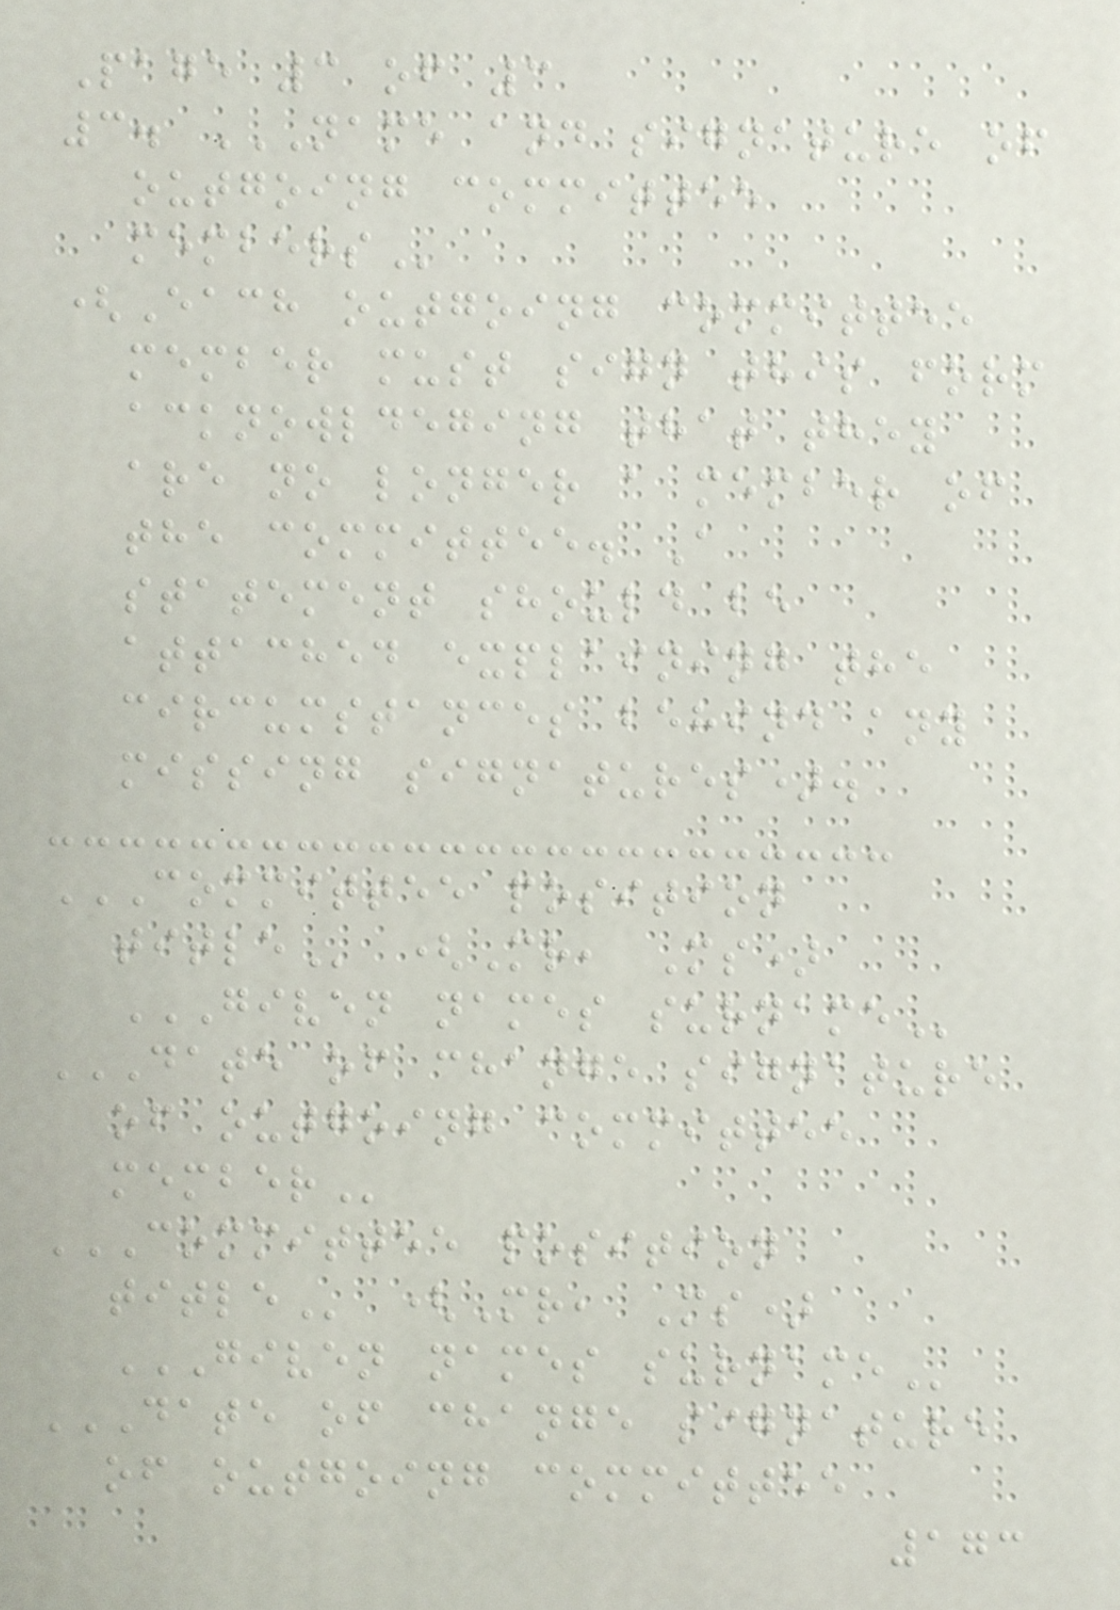Page 3 of 3
3. NAME AND SIGNATURE OF
OUTGOING COMMITTEE
MEMBERS
(Each outgoing committee
member must sign this form
acknowldeging that they
are no longer a member of
the committee. A
statement should be
attached explaining the
circumstances behind any
missing signatures).
COMMITTEE POSITION
TITLE (Mr, Ms)
GIVEN NAMES SURNAME
DATE OF CHANGE SIGNATURE
OF OUTGOING COMMITTEE
MEMBER
COMMITTEE POSITION
TITLE (Mr, Ms)
GIVEN NAMES SURNAME
DATE OF CHANGE SIGNATURE
OF OUTGOING COMMITTEE
173
